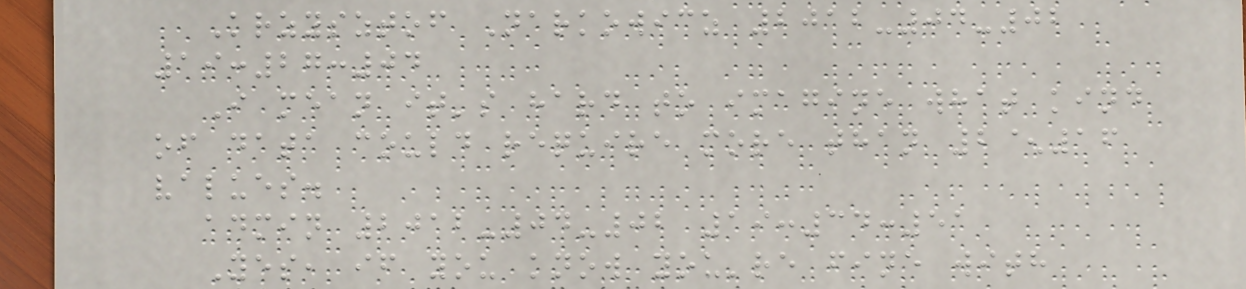Krzysztof Narkowicz 2012-04-02
19:27:04
I mean it's hard to imagine what kind
of data could require more than 2^16
values.
admin 2012-04-02 19:34:51
Yes, if you know you're fine with
